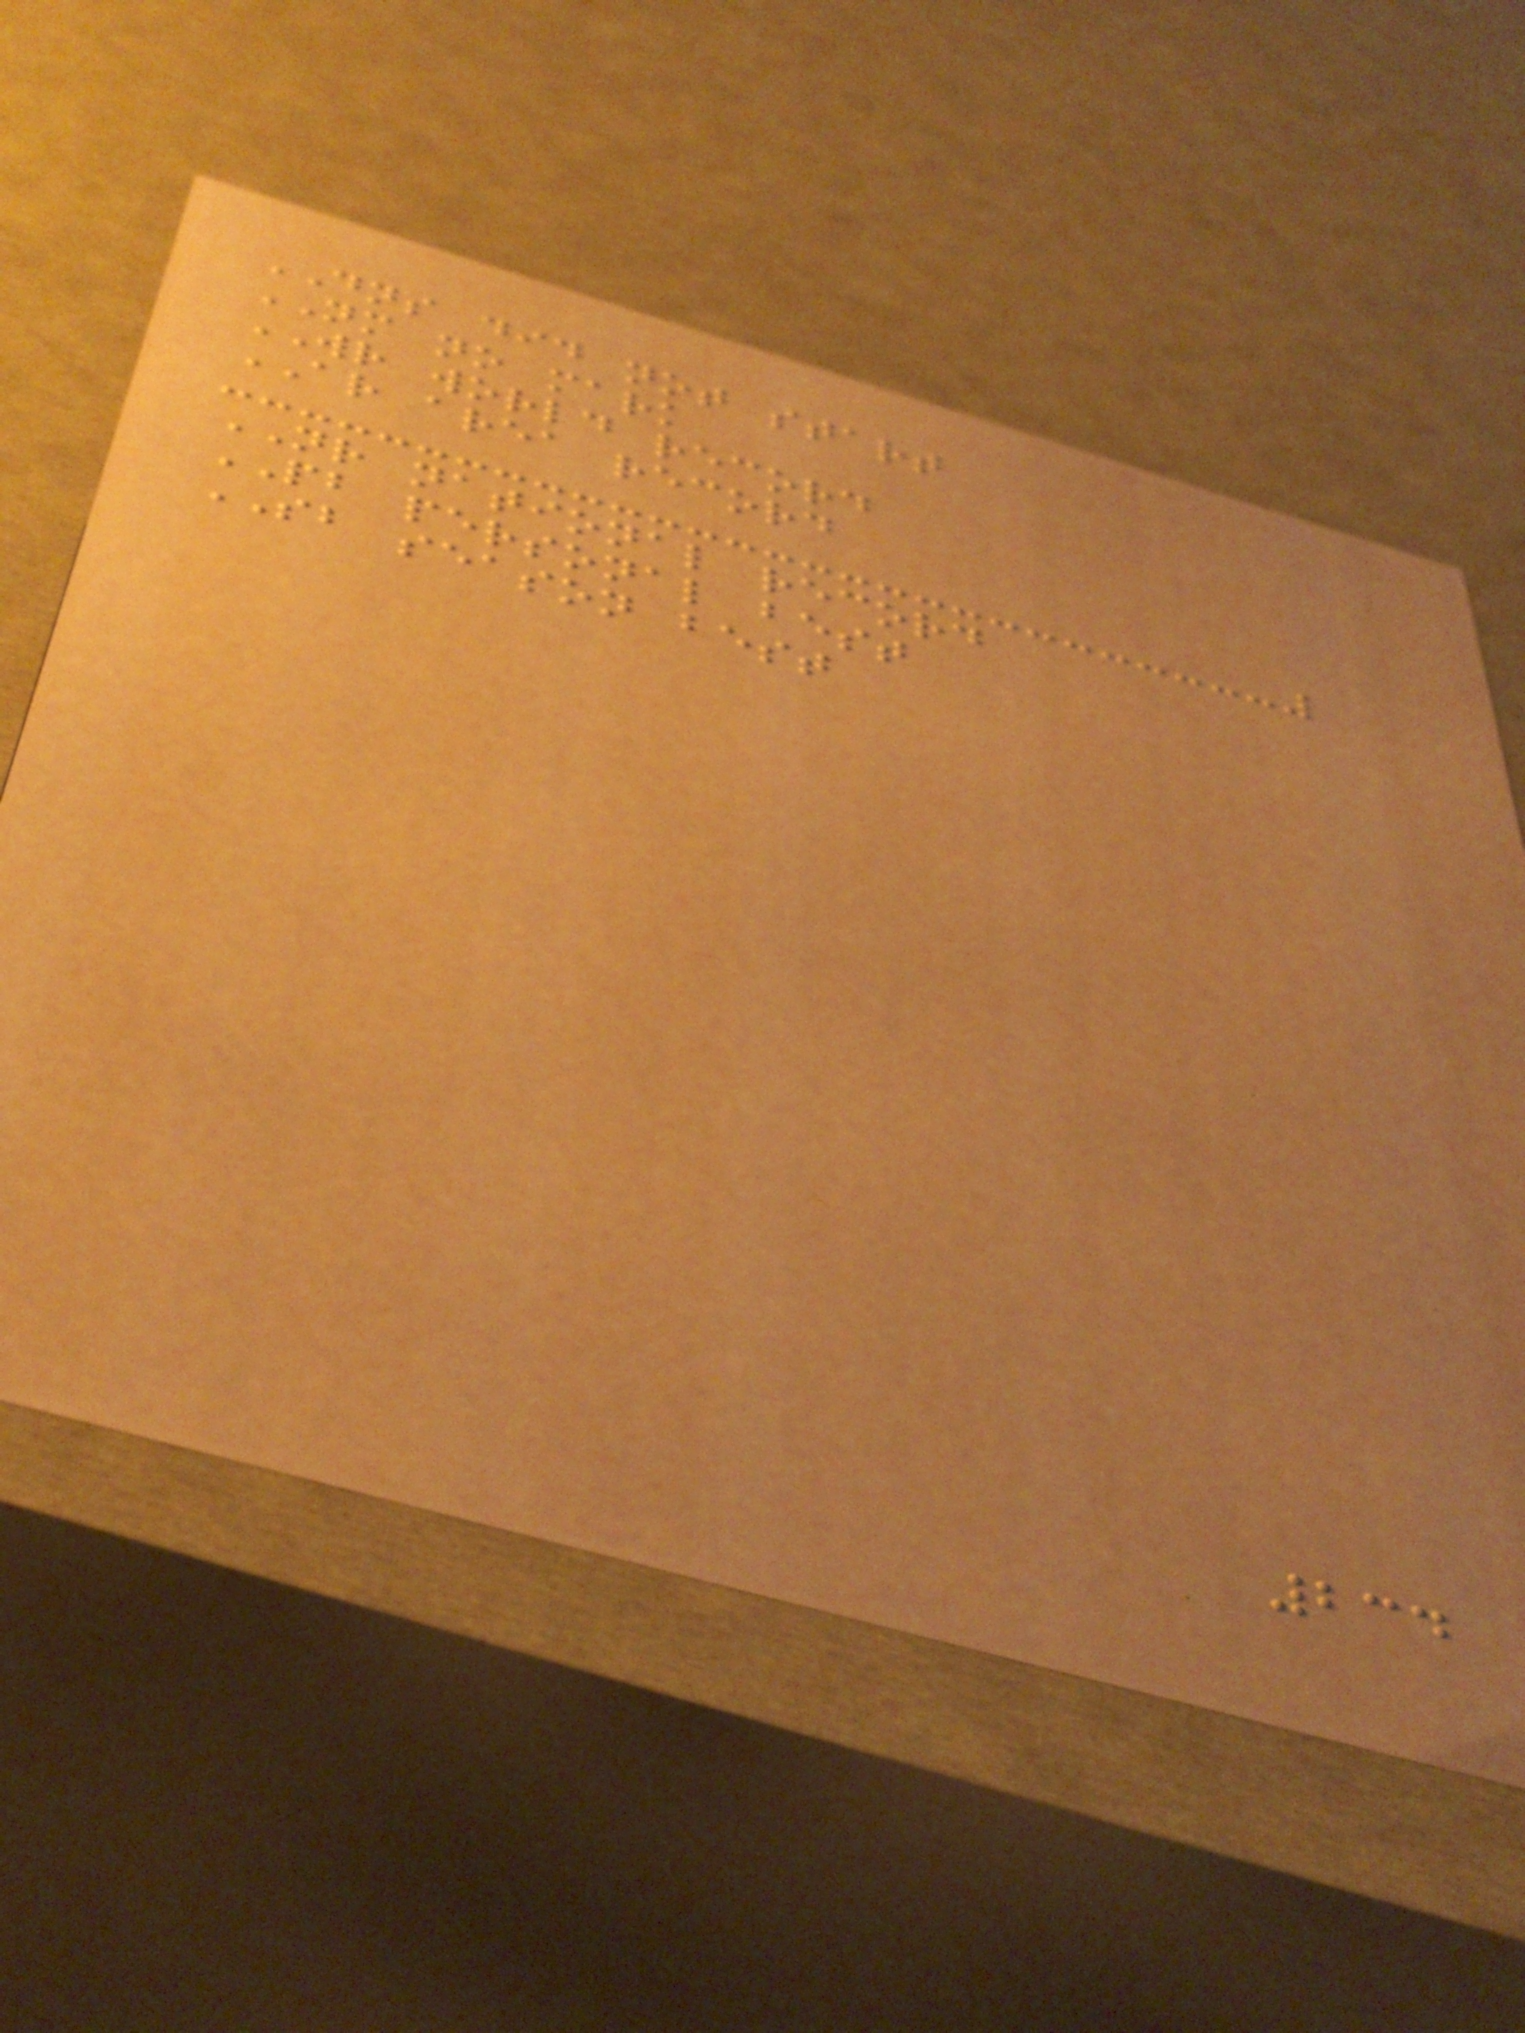DNS did not start
NM no mark
WR world record
AR area record
NR national record
PB personal best
SB season best
234
